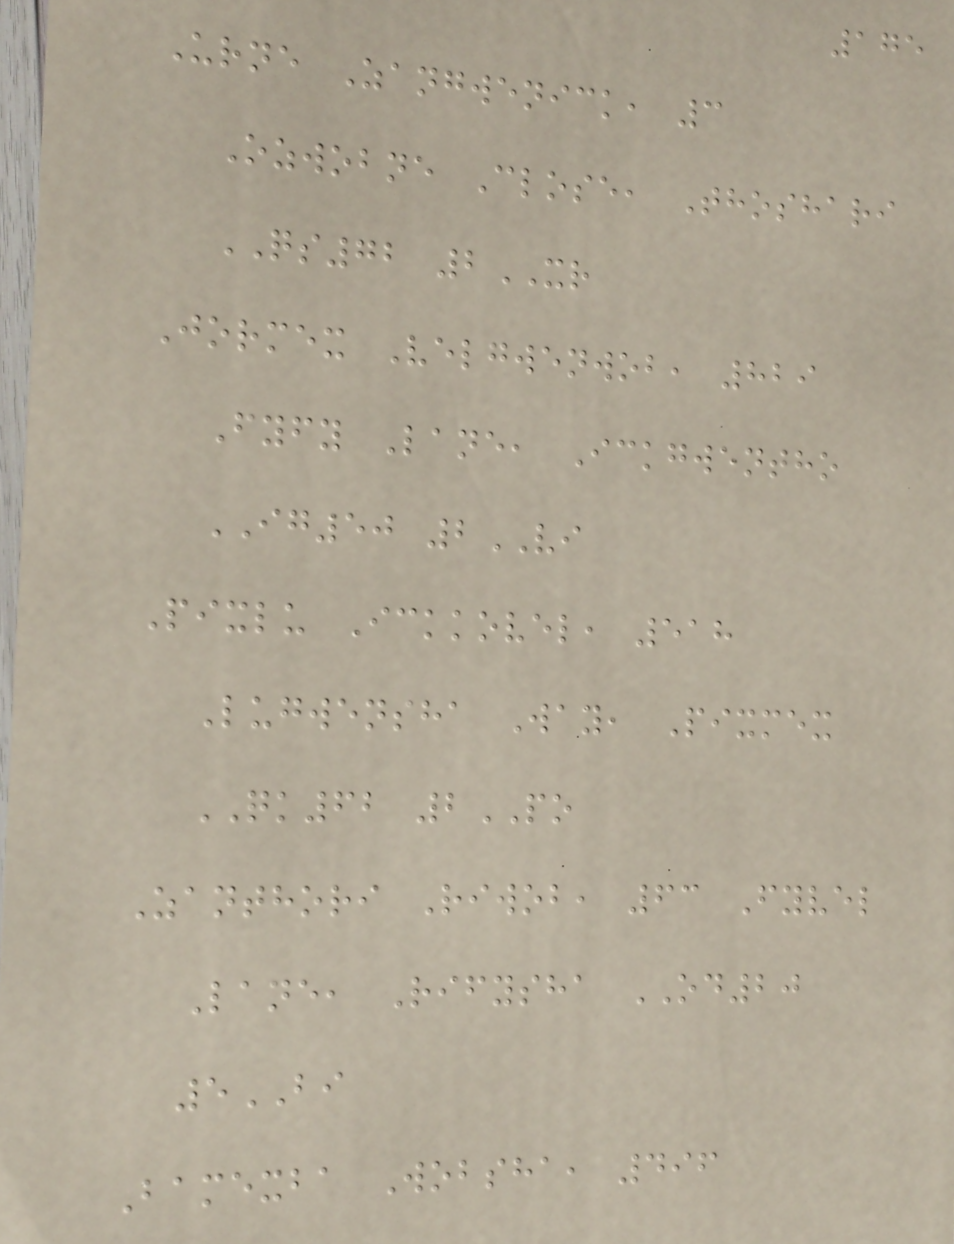175
Urne Zangwenick, 3
Ozwobne Close, Thoshari
QS72 2XR
Jormex Velgwenwob, 829
Fyfy Lane, Ickgwentho
IG50 2VI
Pixlu Ickkovel, 518
Lugwensha Way, Pixmex
QK62 2PO
Zanthori Riwob, 63 Fyvel
Lane, Rifysha OD20
5BI
Bamexba Wobsha, 496
